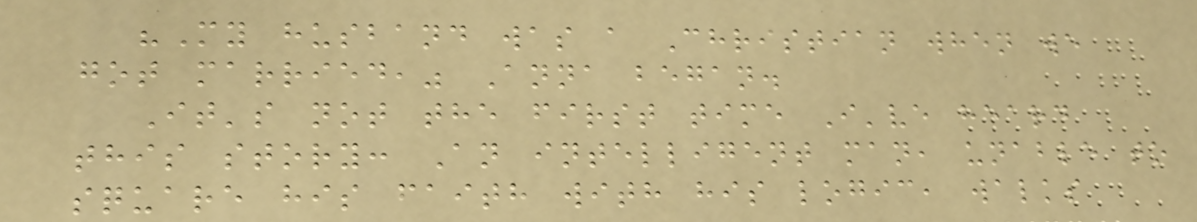"My husband was a Christian when we
got married," Anna began.
It's not the first time I've heard
this story: An intelligent man, unable to
square his faith with his logic, walks
